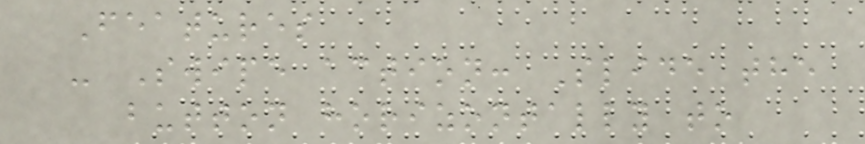Features
- Swipe action: Slide the
button horizontally to
